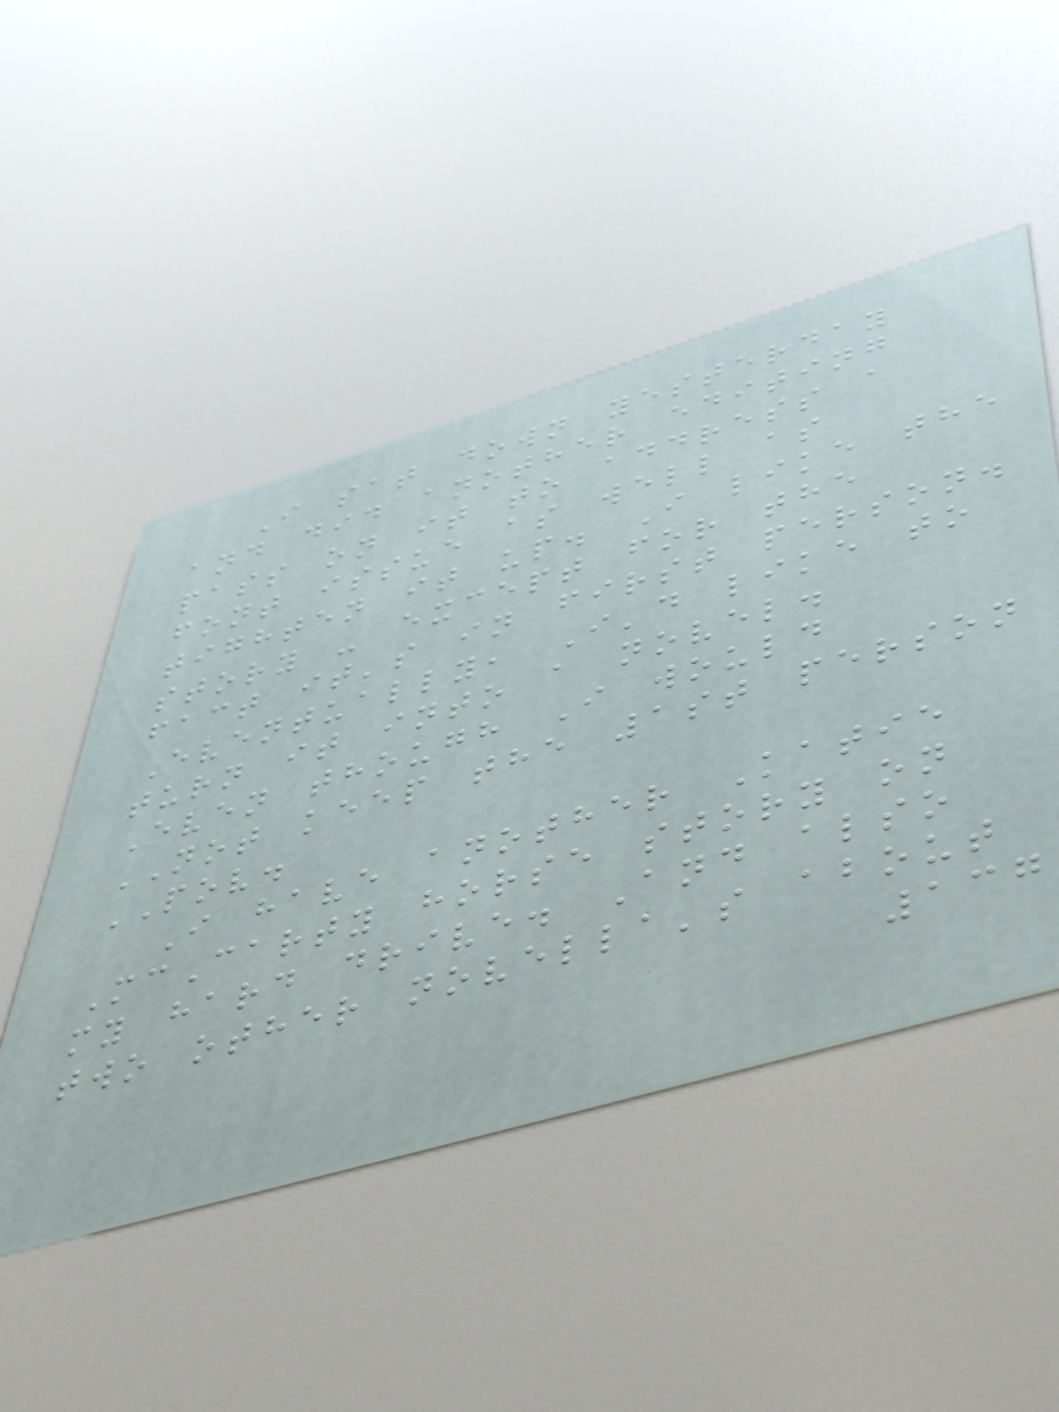I sat down yesterday
and did another editing
pass on it to address a
font issue as well as
tighten it up. I like the
story - except for the
fact it's in first person.
Eventually, I'd like to
turn it into a novel.
Even though I would
NOT keep the 1st person
POV.
I have another Katie
McCarty horse story on
my hard drive. And also
two other novella's about
137
